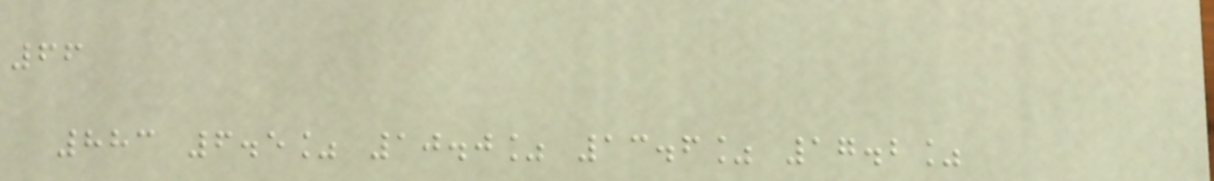66
883 6.5% 10.0% 13.6% 17.2%
